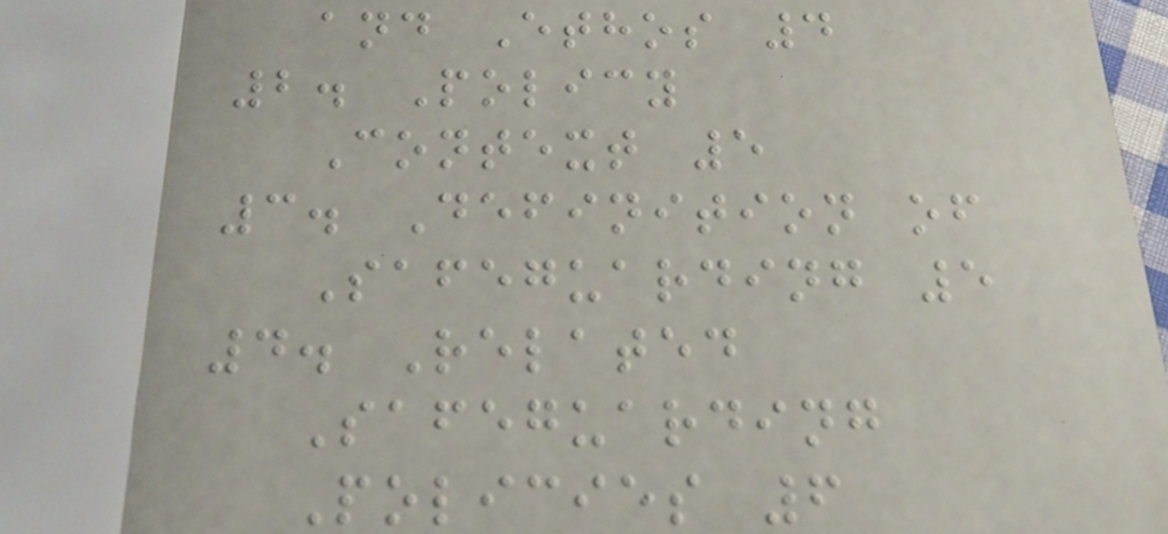and Ethos 4
2. Policy
Context 5
3. Definition of
Safeguarding 5
4. Related
Safeguarding
Policies 6
